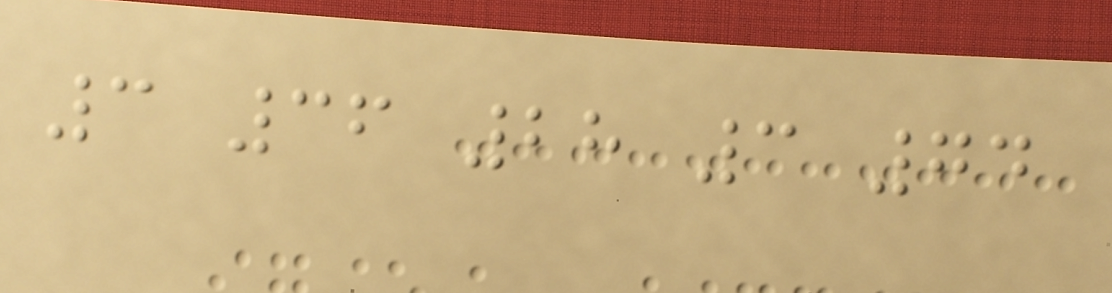3 36 28 3 74
